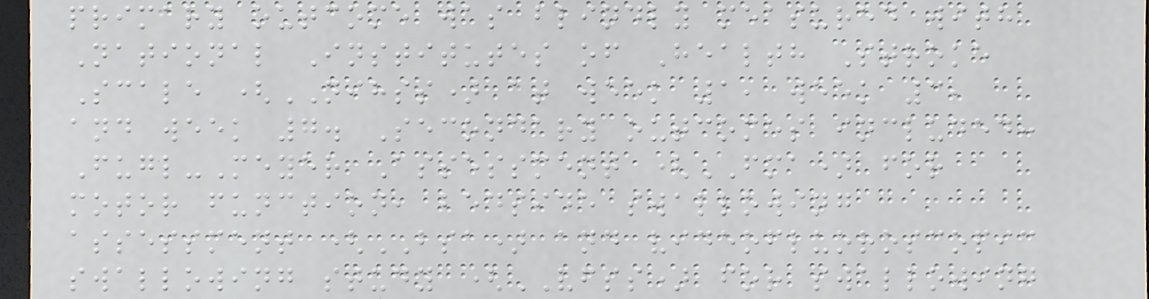primary outcome was blindly measured with
National Institutes of Health Stroke
Scale (NIHSS) at week 1, week 3,
and week 7. Secondary outcomes included:
Fugl-Meyer Assessment (FMA) for
motor function, bedside swallowing
assessment (BSA) and videofluoroscopic
swallowing study (VFSS) for swallowing
